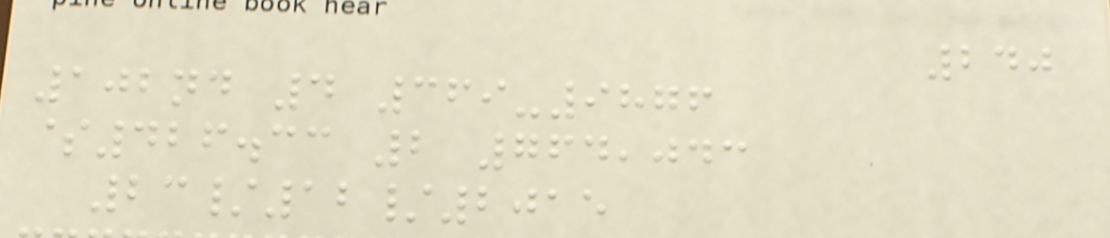240
102nd 4 369-9876
$426.33 2 764,043
23/12/2015
